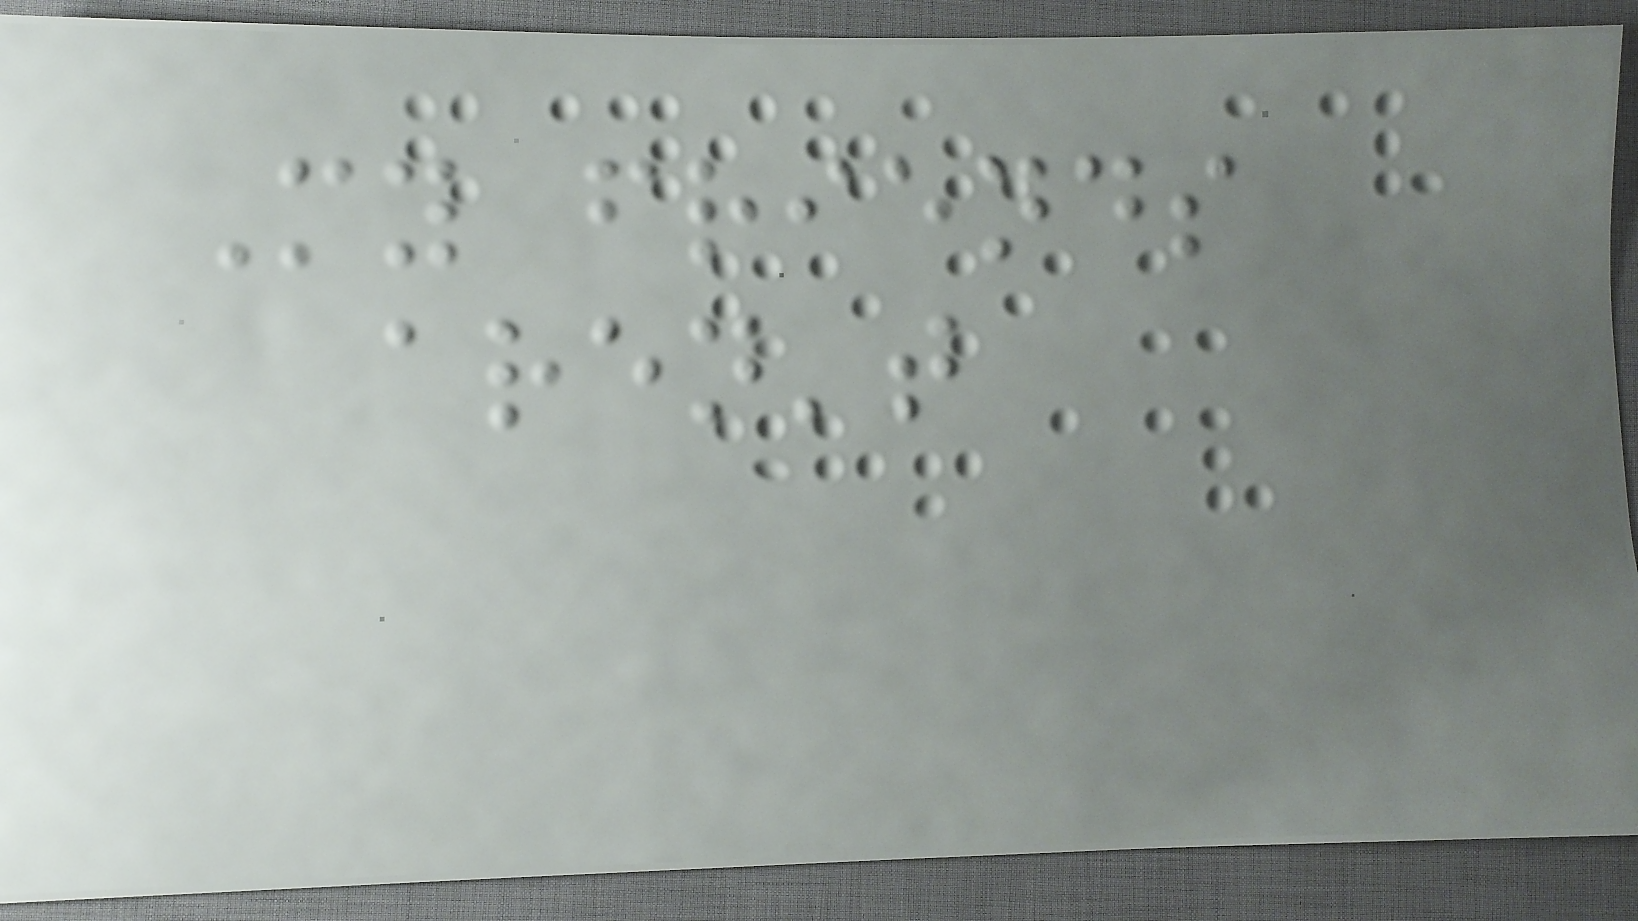My friends
aren't
